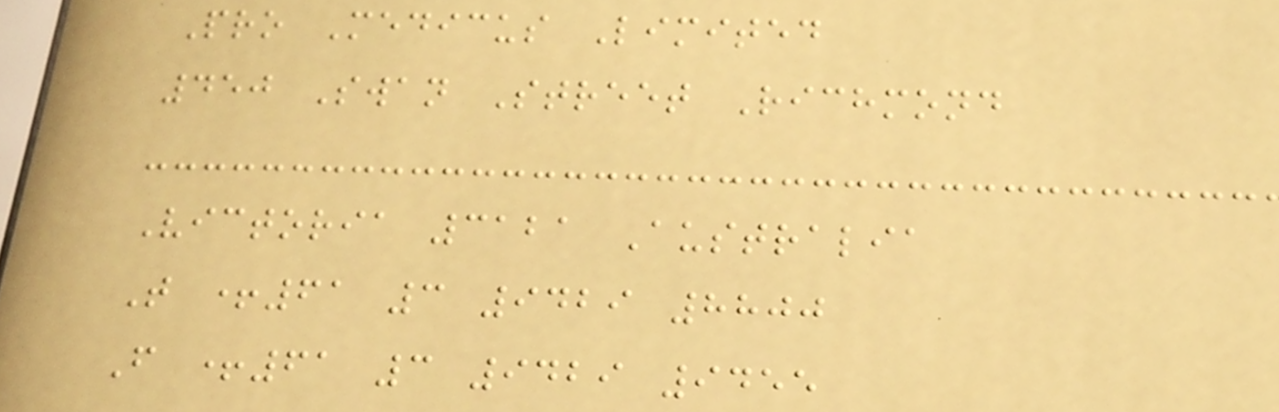Pro Medicus Limited
450 Swan Street Richmond
Victoria 3121 Australia
T +61 3 9429 8800
F +61 3 9429 9455
